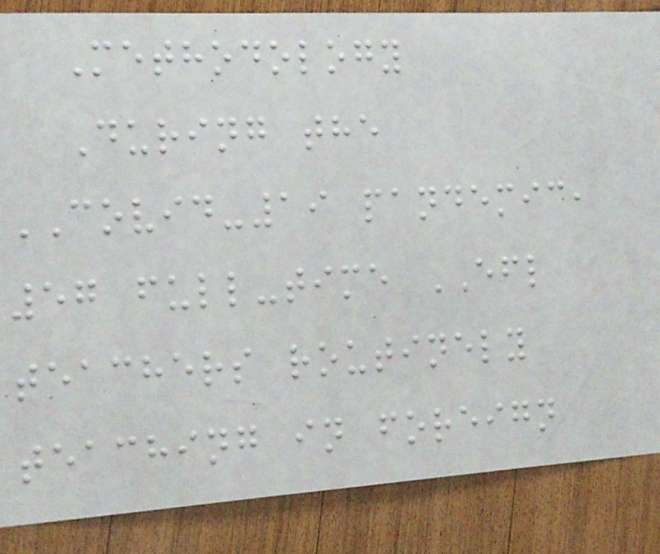Methodology
During the
COVID-19 pandemic,
57 full-time EFL
teachers routinely
teaching in foreign
